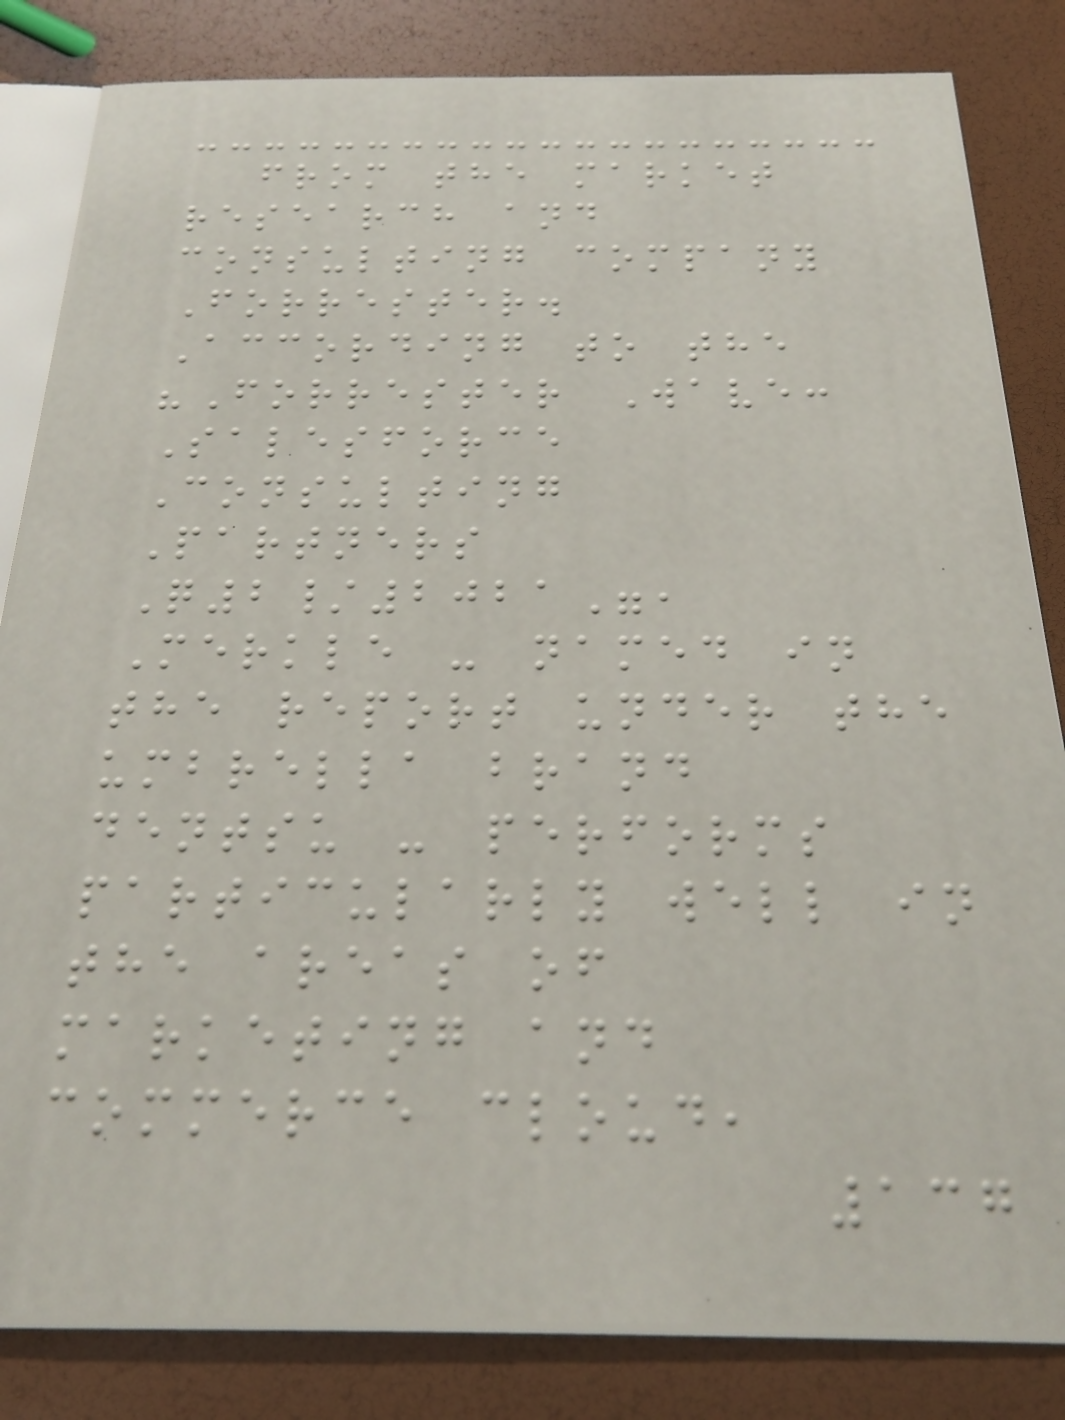from the market
research and
consulting company
Forrester.
According to the
"Forrester Wave:
Salesforce
Consulting
Partners
Q2/2021",
Merkle - named in
the report under the
umbrella brand
dentsu - performs
particularly well in
the areas of
marketing and
commerce cloud,
137
